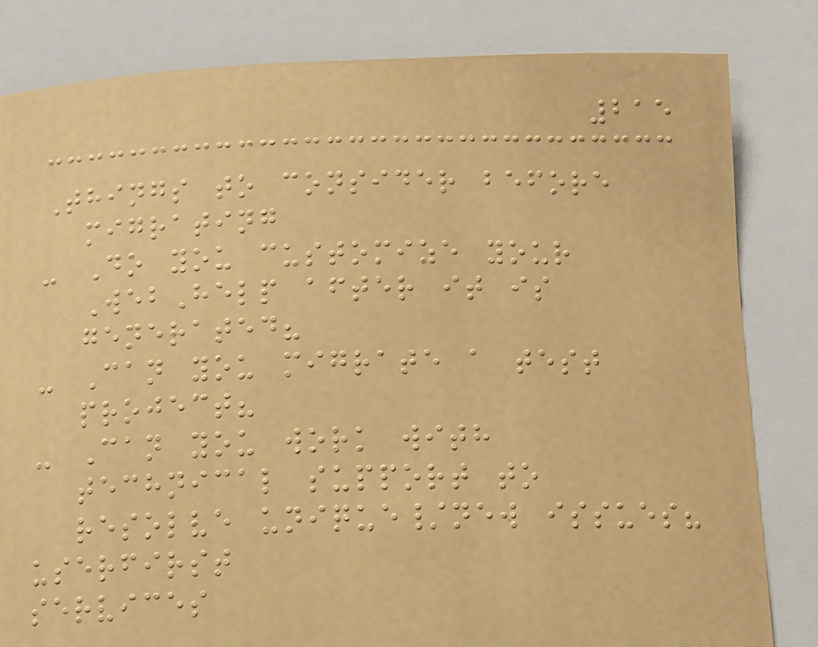215
Things to consider before
migrating
- Do you customize your
WebHelp after it is
generated?
- Can you migrate a test
project?
- Can you work with
technical support to
resolve unique/new issues?
userfirst
services
